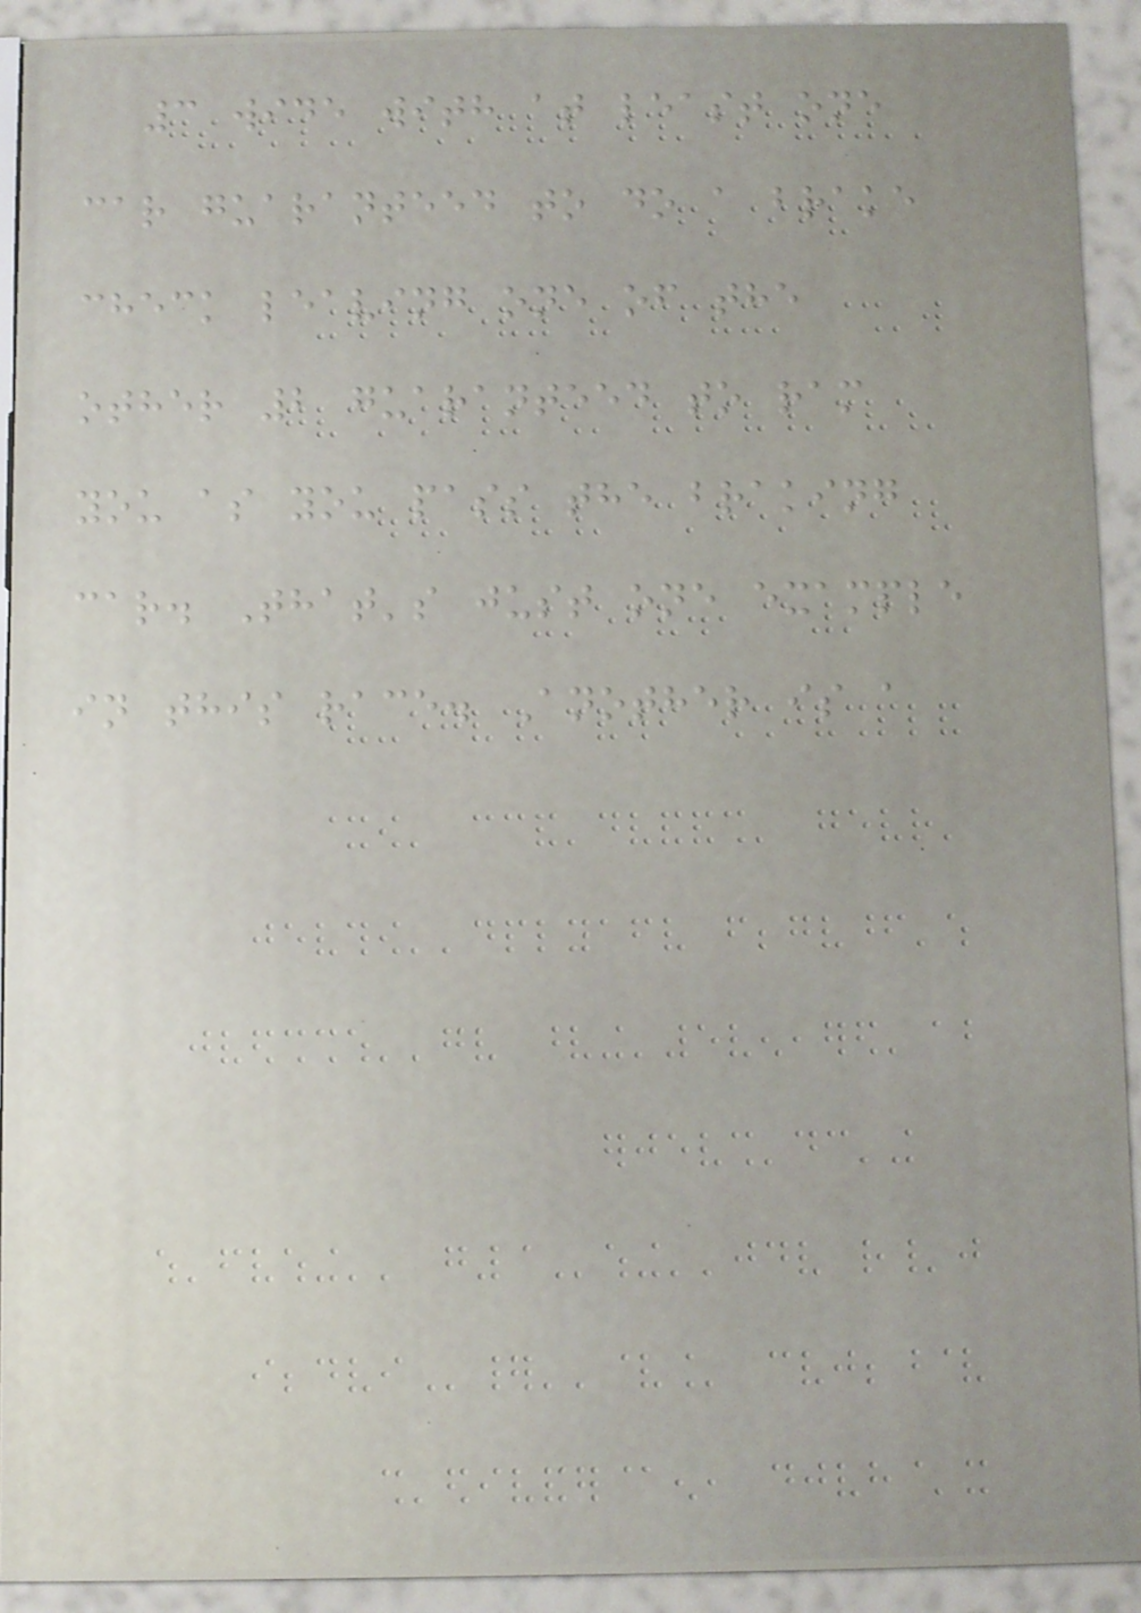3 wide with at least one
car guaranteed to do a brake
check leaving one of the
other 2 guaranteed to ram
you as you pass the braking
car. That's just one example
in this race. Another is a
